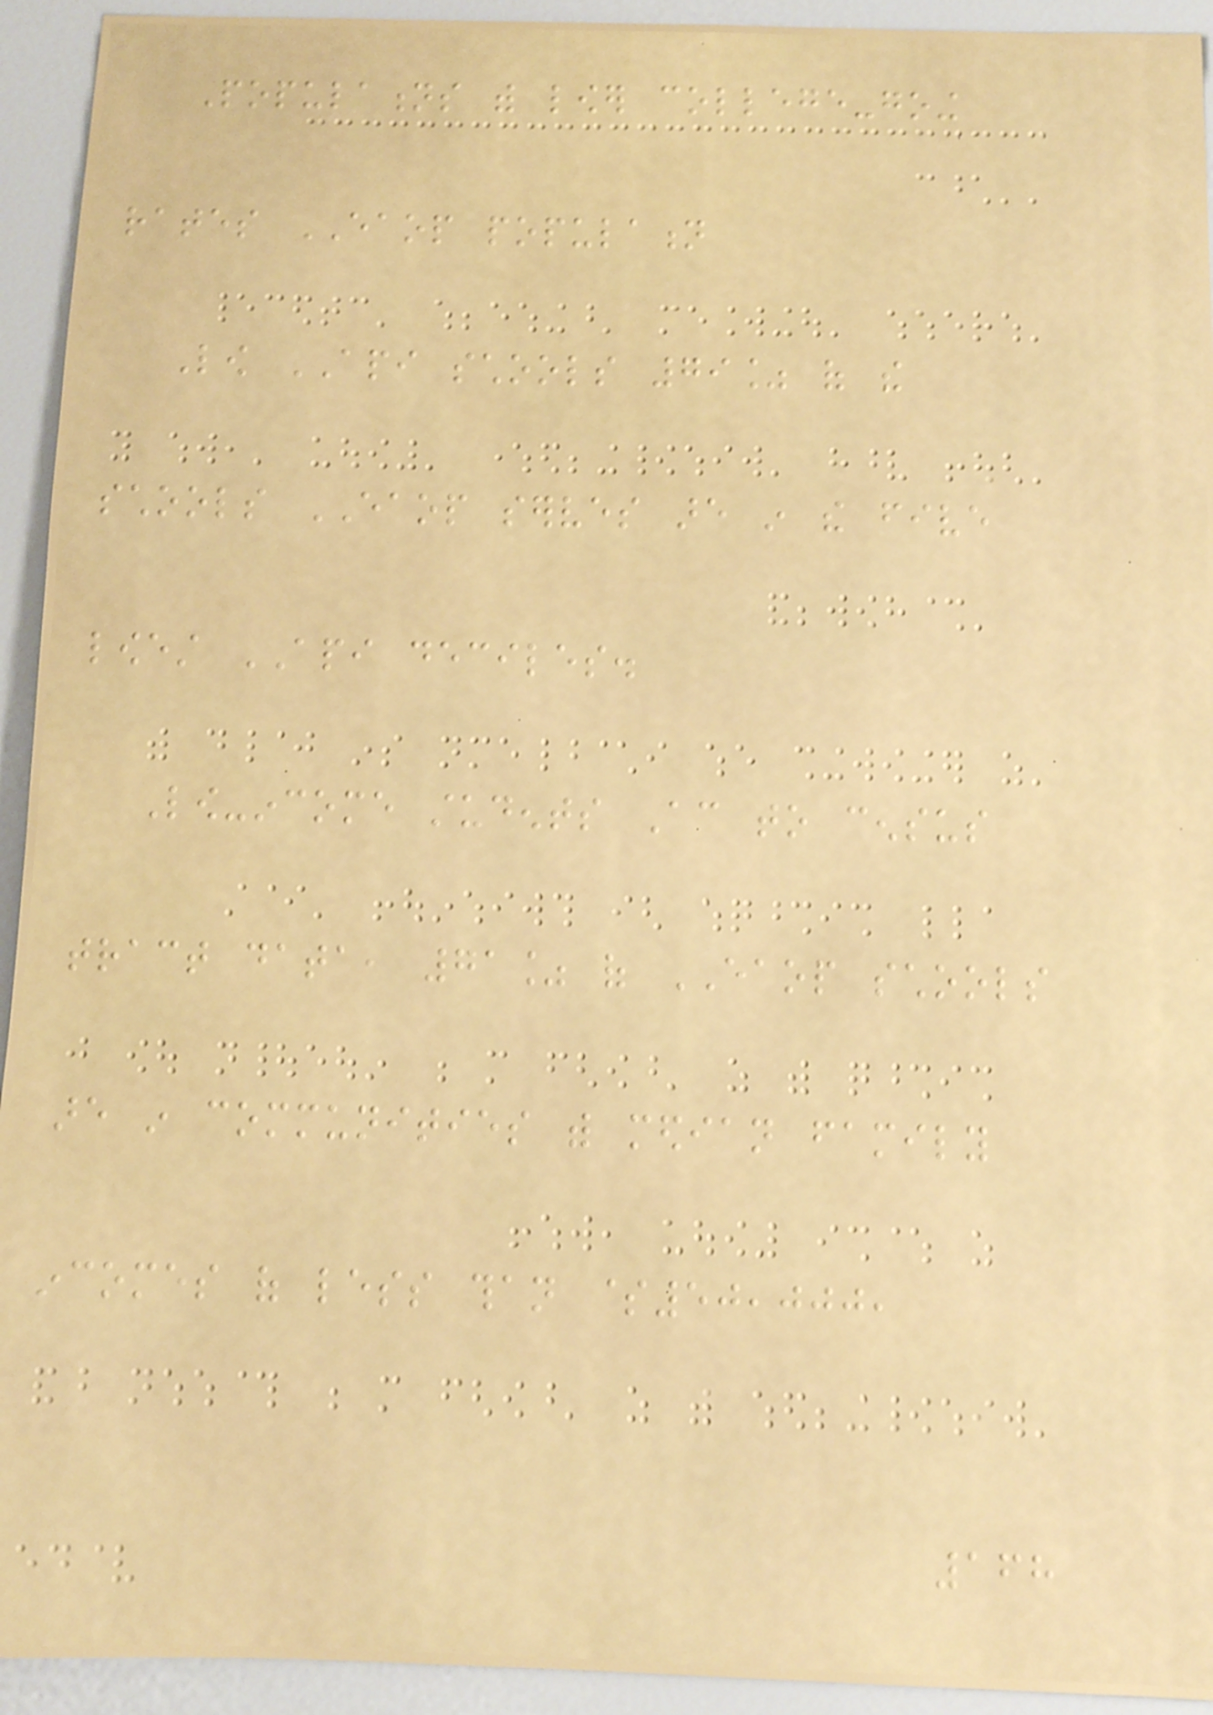Populations with lower college-going
rates EAOP population
Low API schools 79% of the
schools EAOP serves are in the five
lowest API deciles.
Low-income students According to census
tract data, 71% of EAOP schools
are in communities with median family
incomes of less than $50,000,
168
